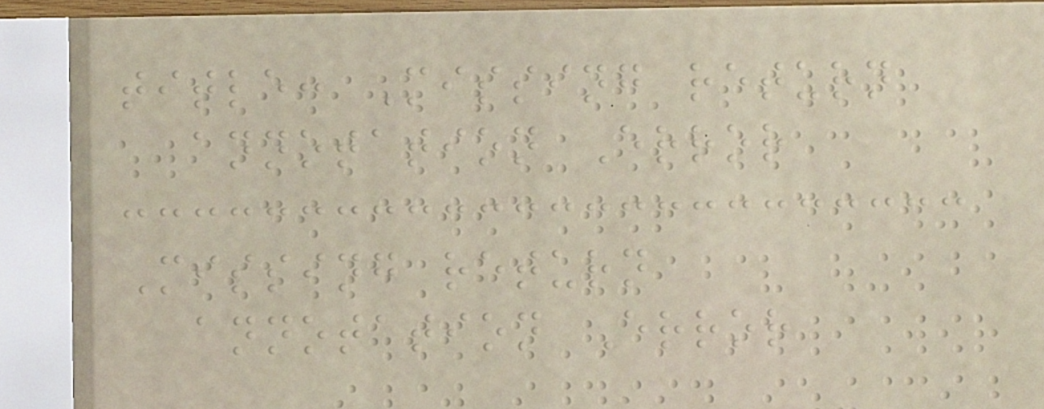title: Missing return
annotation Error
Missing return
annotation Error
